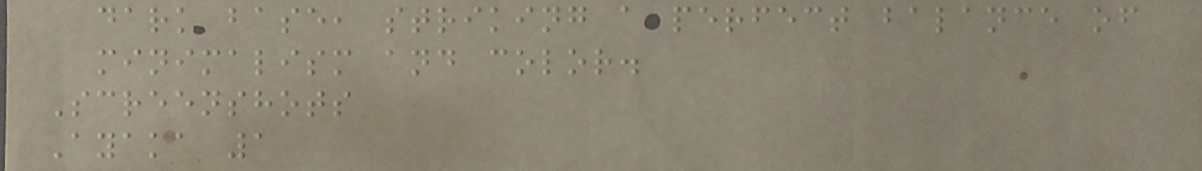dark base, striking a perfect balance of
minimalism and color.
Screenshots
Ayaka 1
